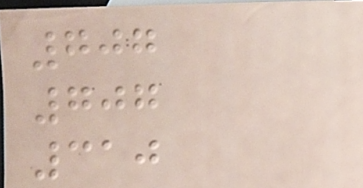707
707
310
